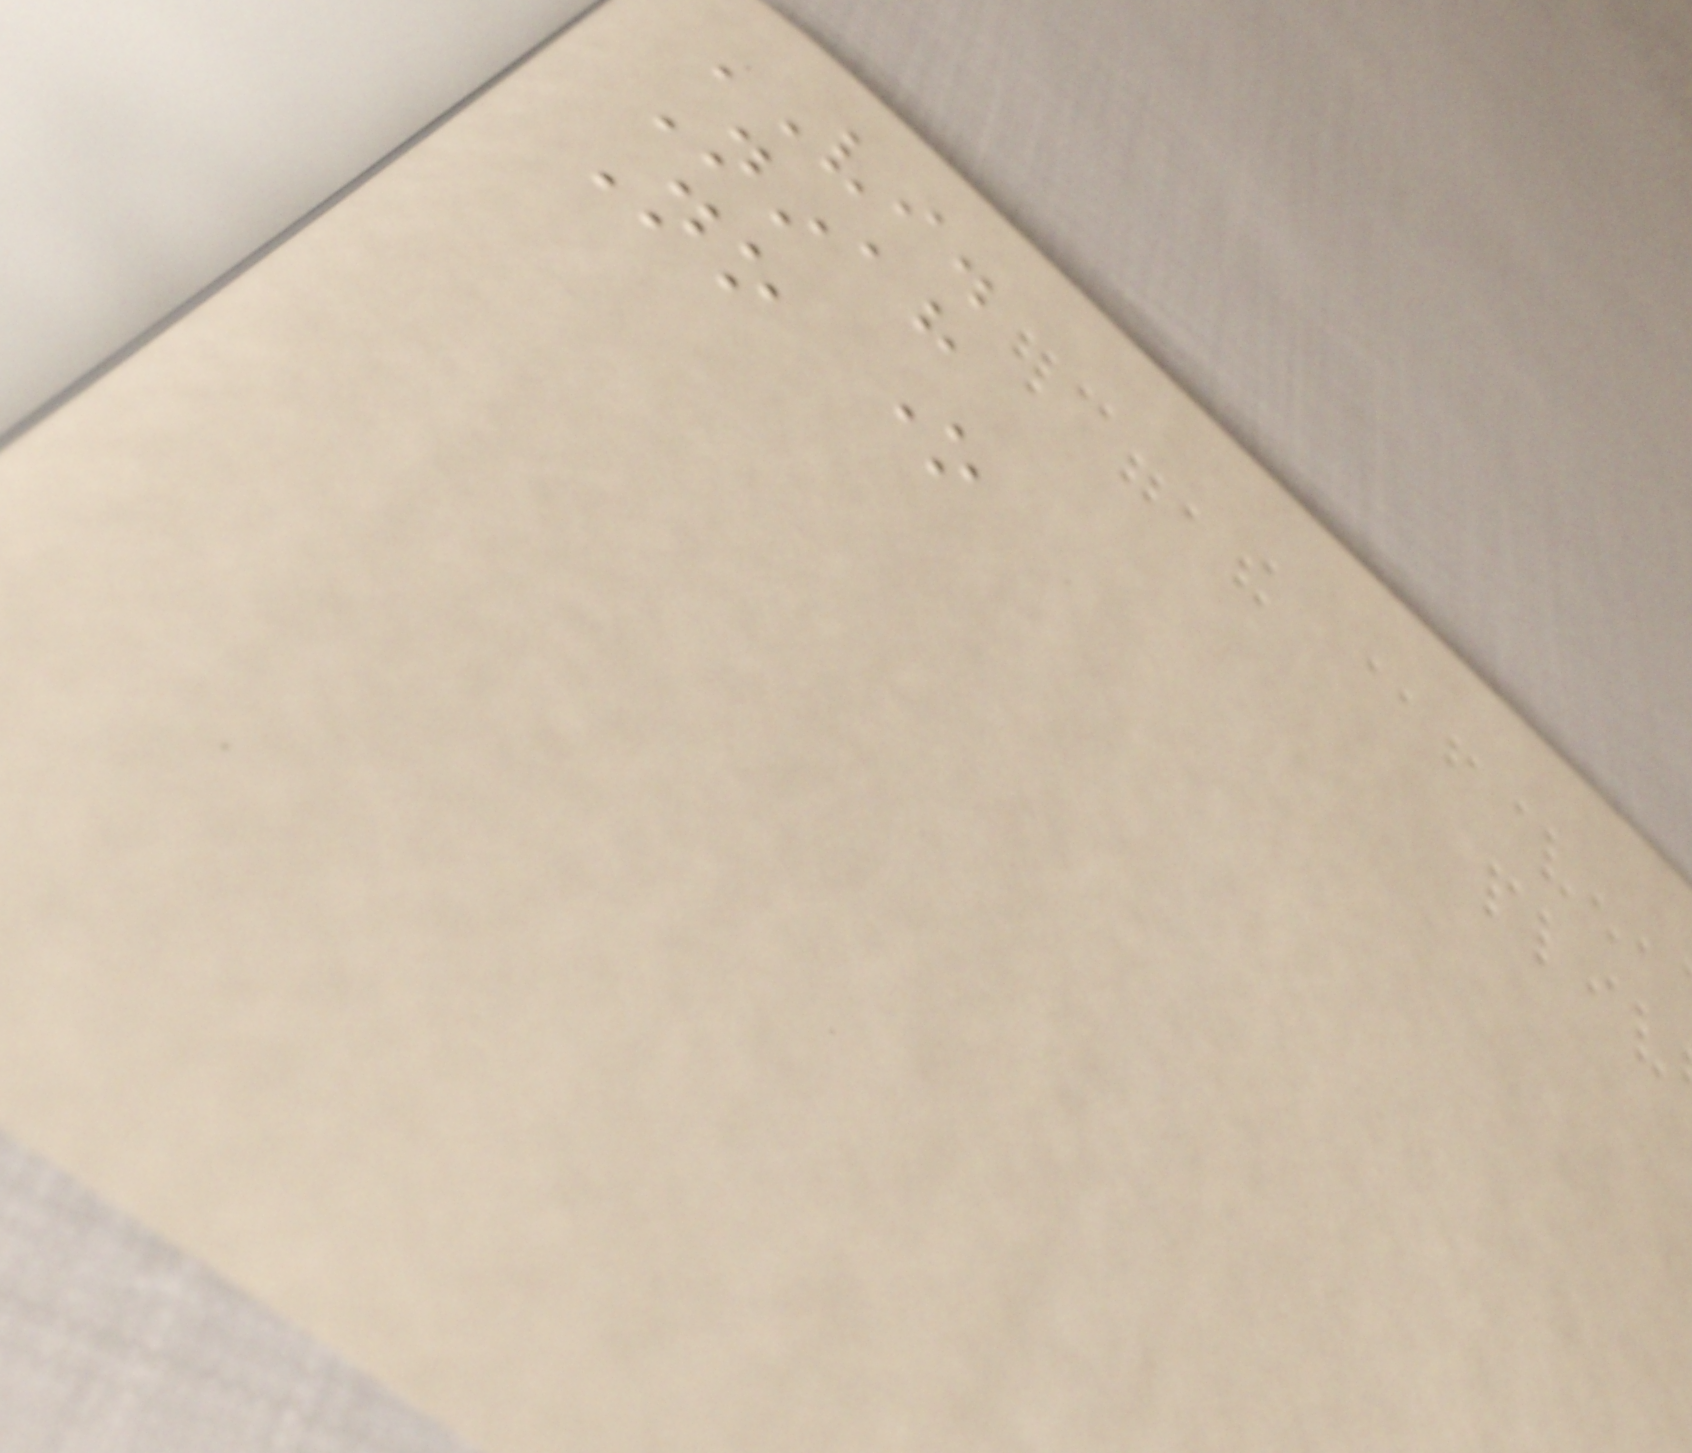VI.
Ninah
No one
